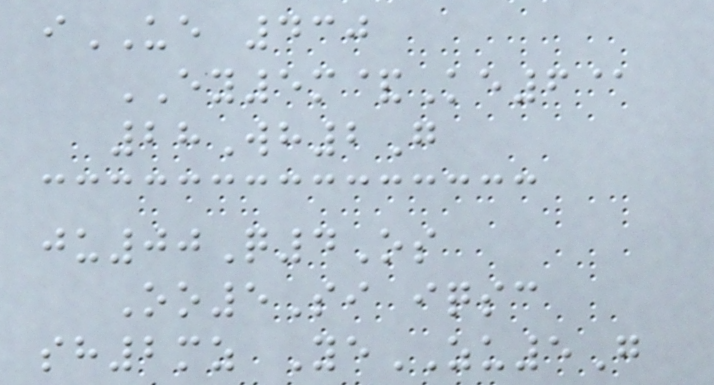iUE 430
EY5m&Ke6@
28Wh2G
ju00Q4Os
Oo5Si iqsc
sh2mz YeZU5G
